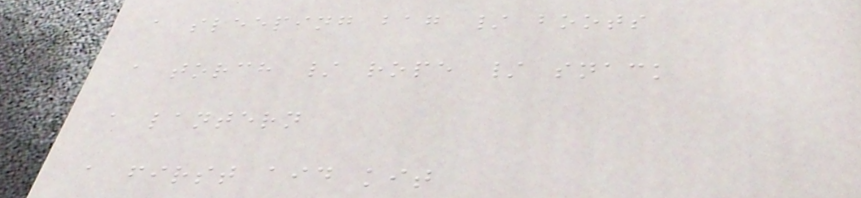a sleeping bag / boots
a torch / rope / snack
a lantern
a first aid kit
